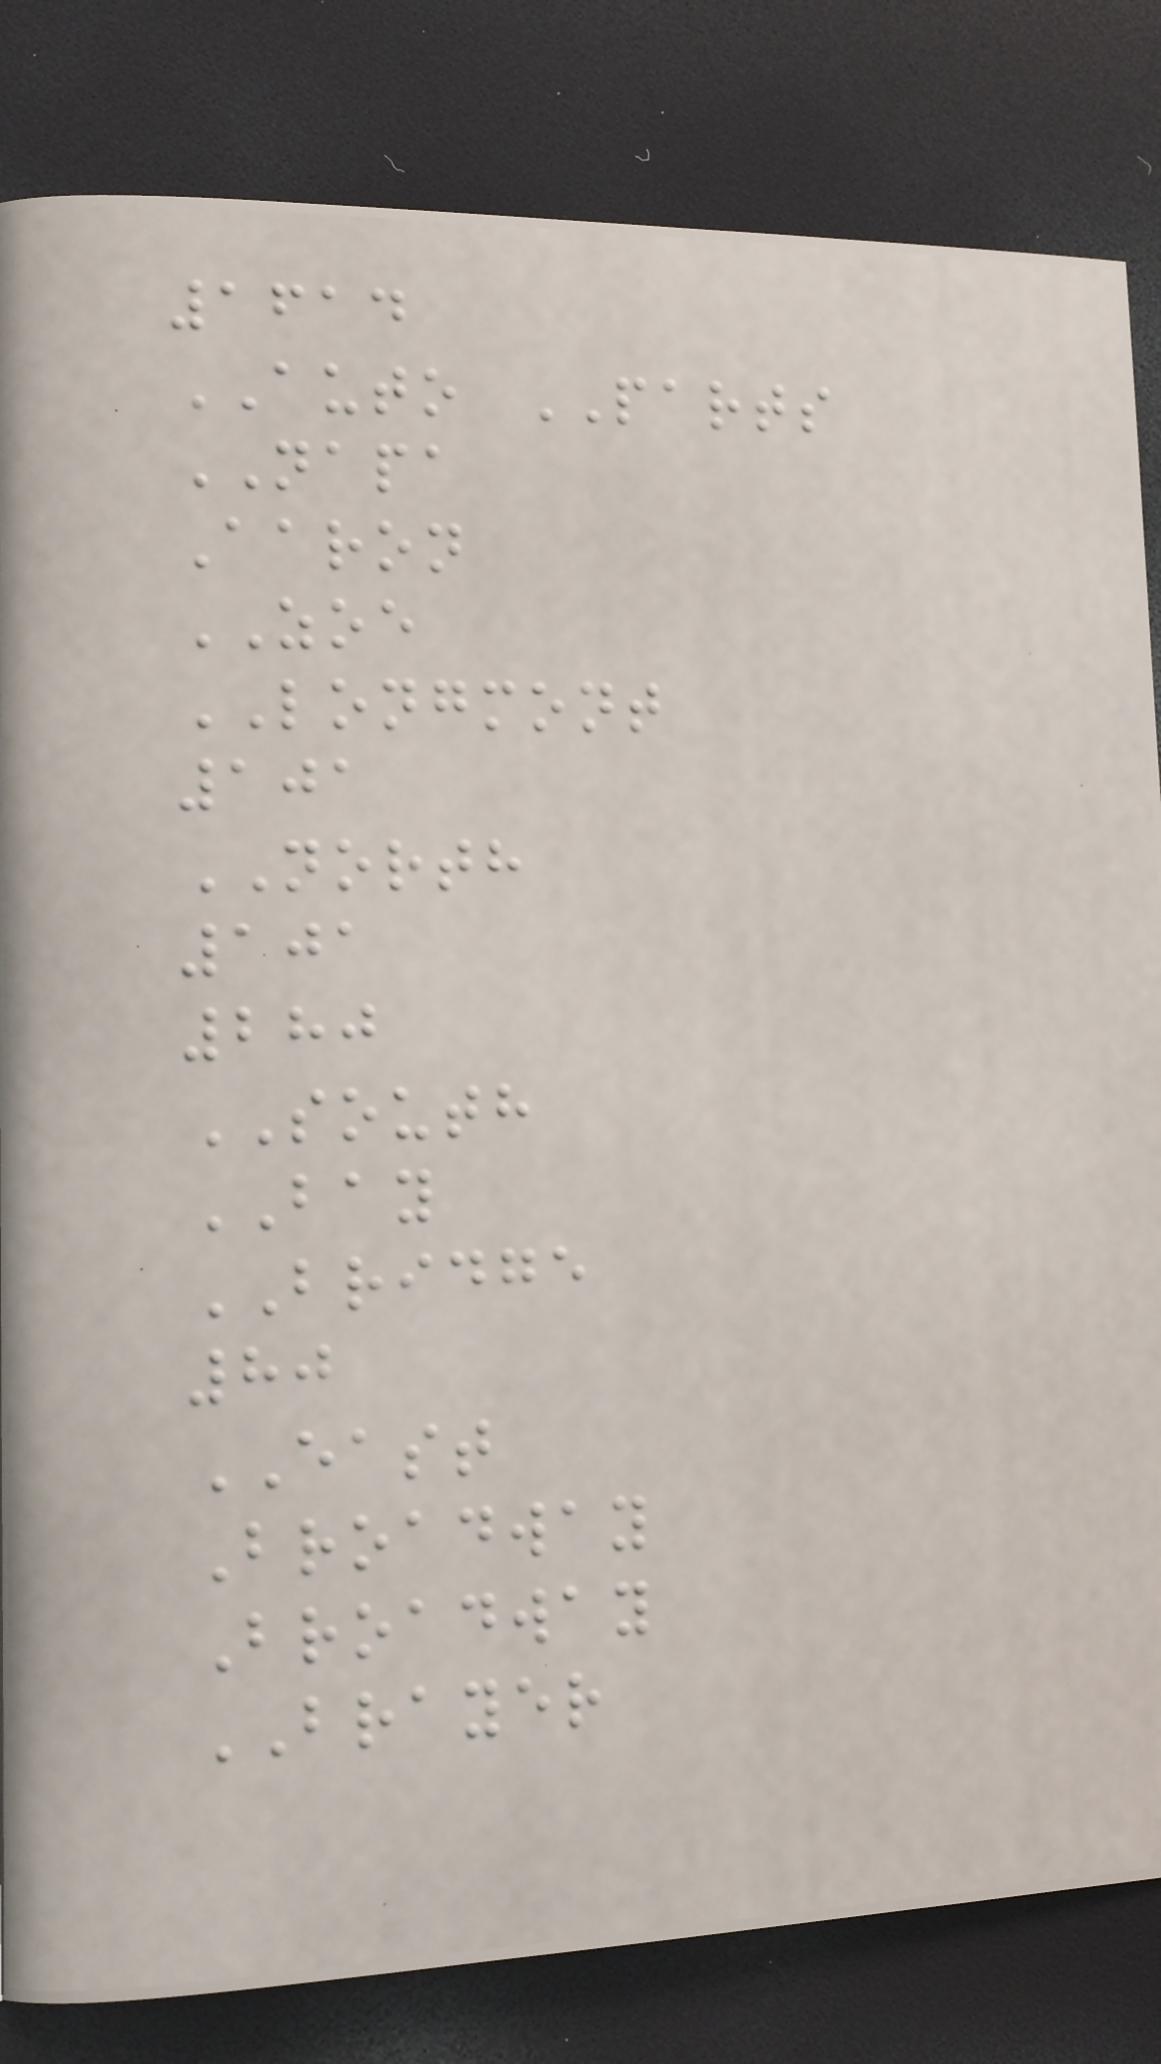1614
AUTO PARTS
NAPA
Aaron
ZOE
LONGMONT
101
NORTH
101
280
SOUTH
BAY
BRIDGE
80
EAST
Broadway
Broadway
BRAYER
